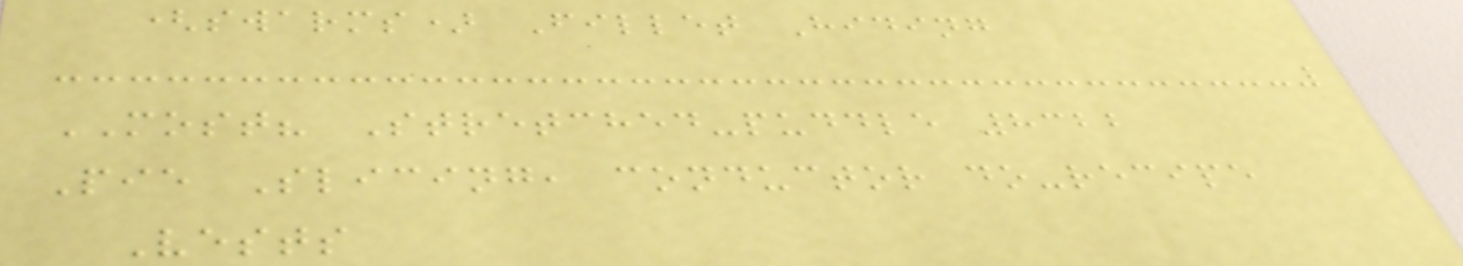(swarms) Fillet Hiding
MOST? Stretched-puddle 8322
Pie Slicing, conductor do-recipe
Vests
